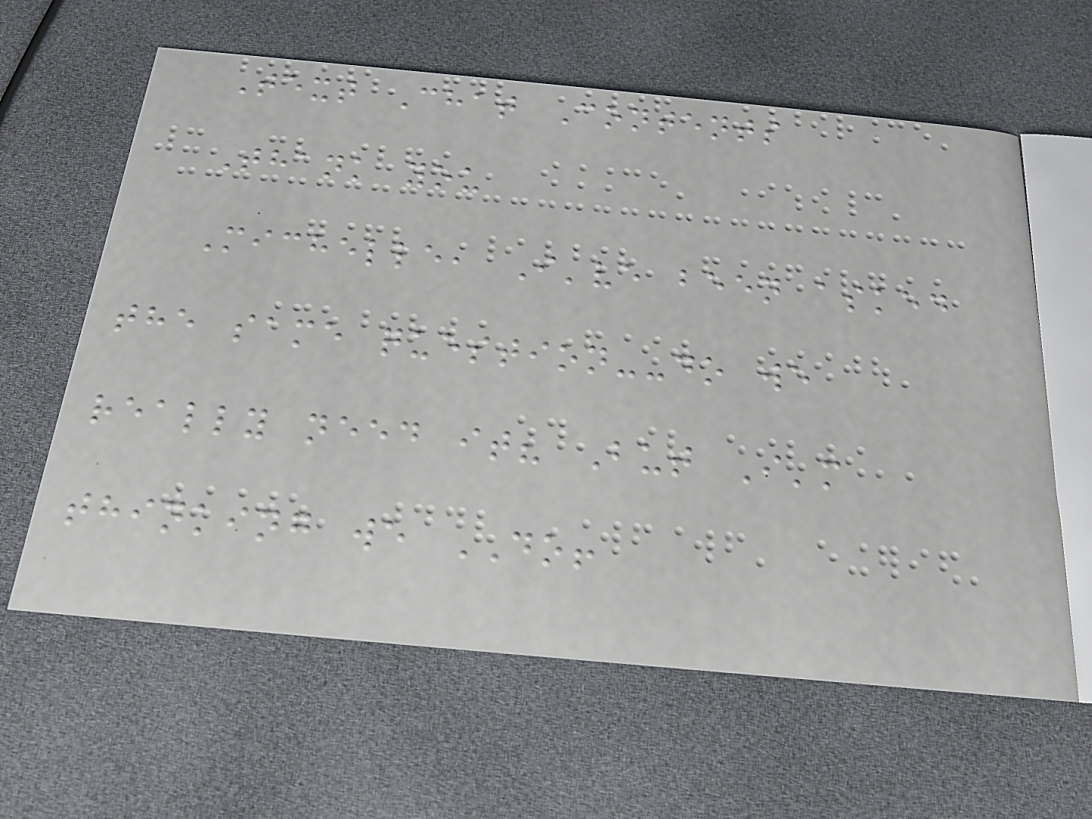Text Chat Contents
Thank you
Michelle, I've been asked
the same question--do we
really need it? But I'm
thinking we DO!
